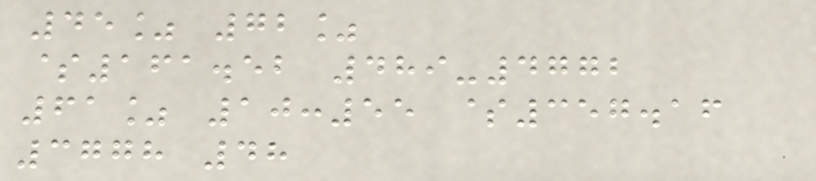45% 72%
$161.52 489-4772
61% 10:55 $357.16
3778 48
